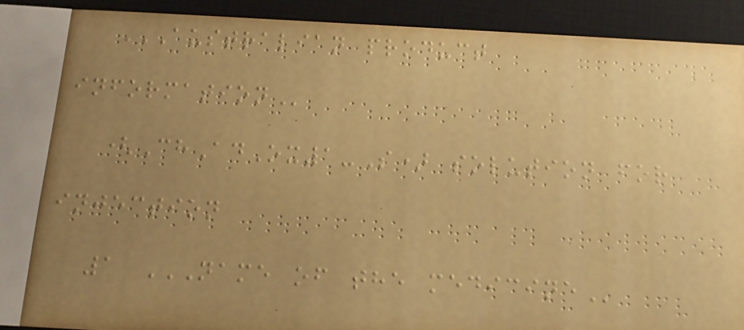AUSTRALIAN PRODUCT
INFORMATION
(ChAdOx1-S) solution for
injection
1 NAME OF THE MEDICINE
